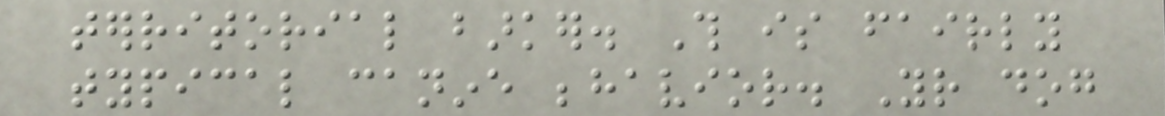territorial barker. This is fairly
typical canine behavior. Your dog
